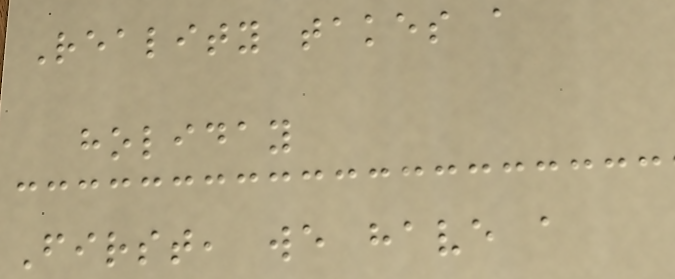Reality takes a
holiday
First, we have a
